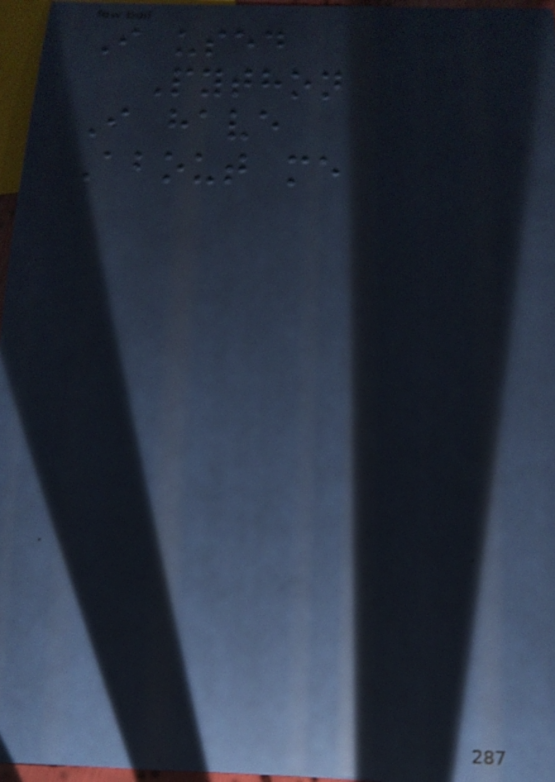I used
Python
I have
About me
